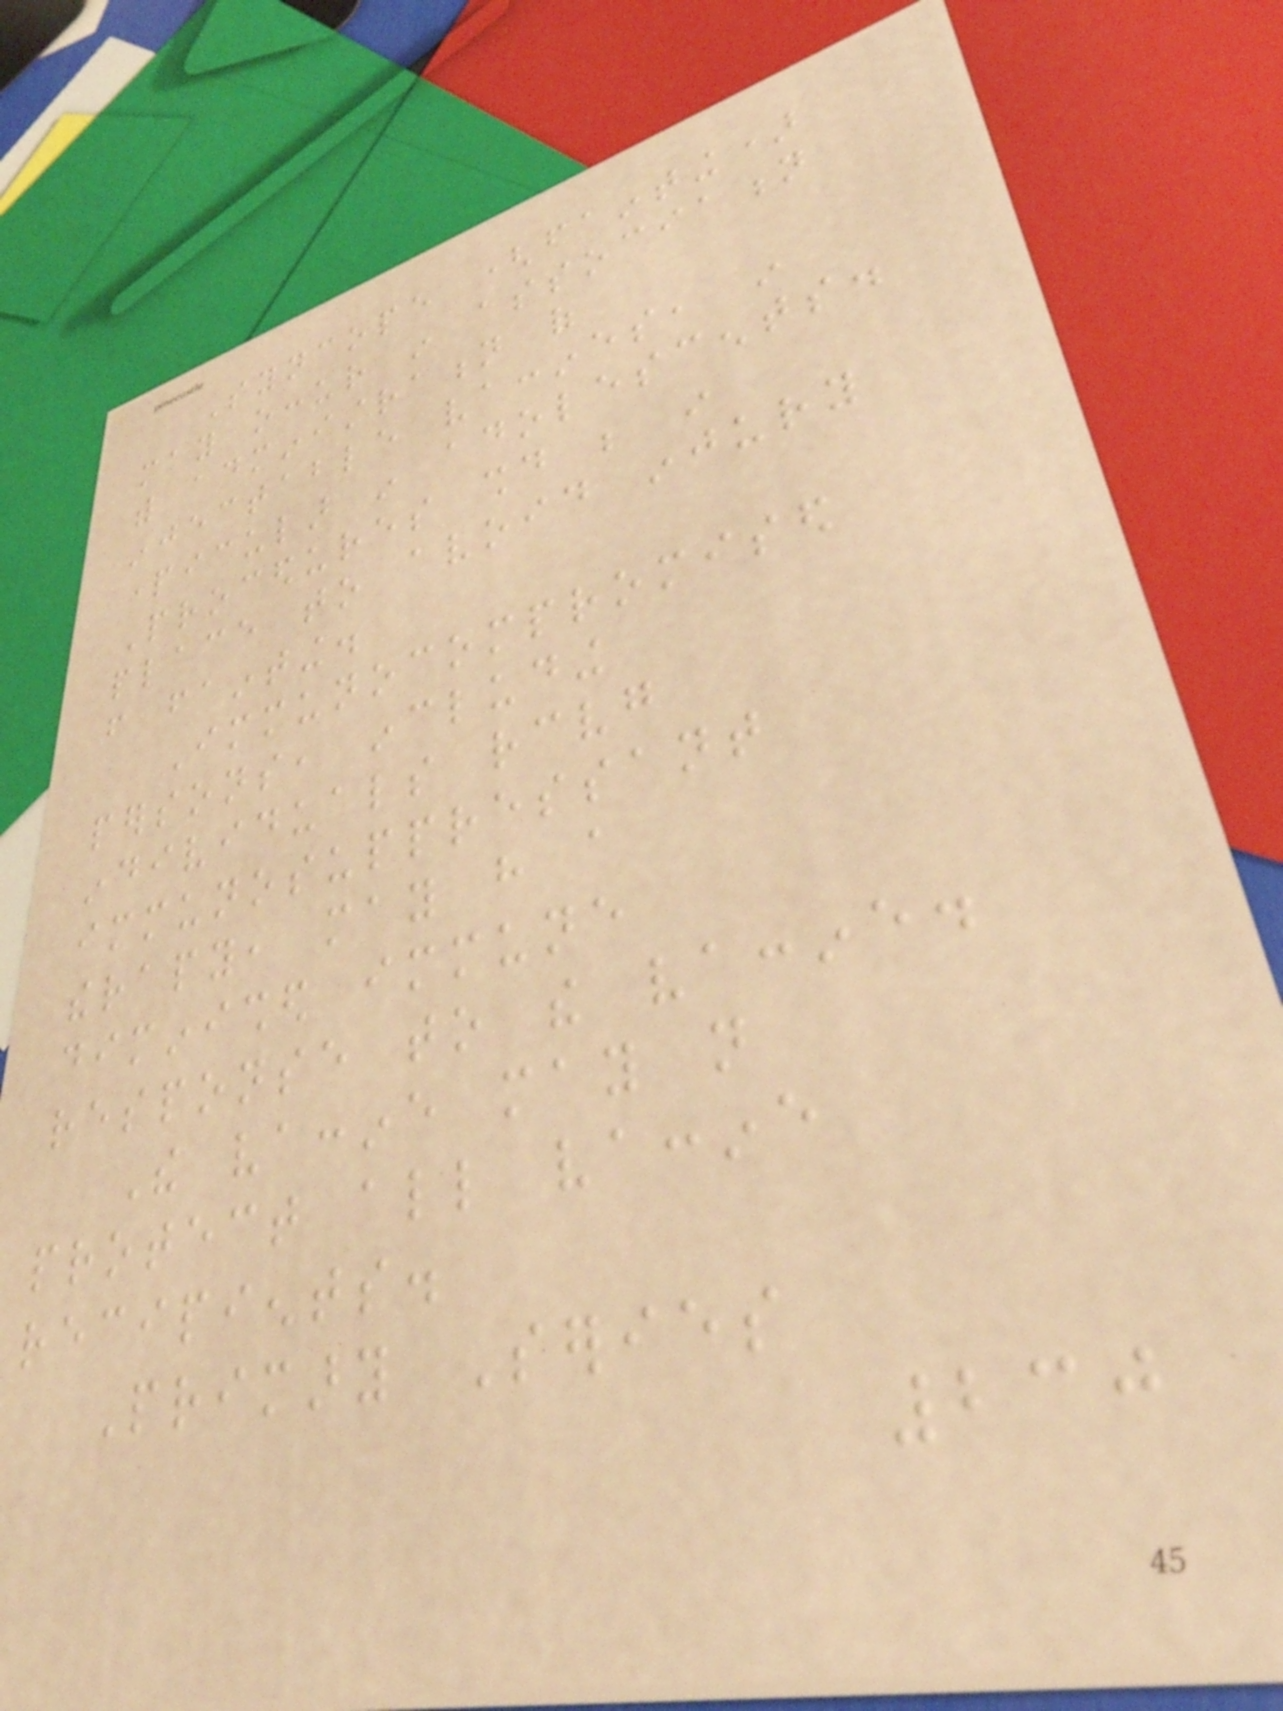Syncope (fainting)
may occur in association
with administration of
injectable vaccines, in
particular in adolescents.
Procedures should be in
place to avoid injury
from fainting.
Immunocompromised
persons, including
individuals receiving
immunosuppressant
therapy, may have a
diminished immune
response to the vaccine.
The vaccine may not
protect all vaccine
recipients.
Primary Series
230
